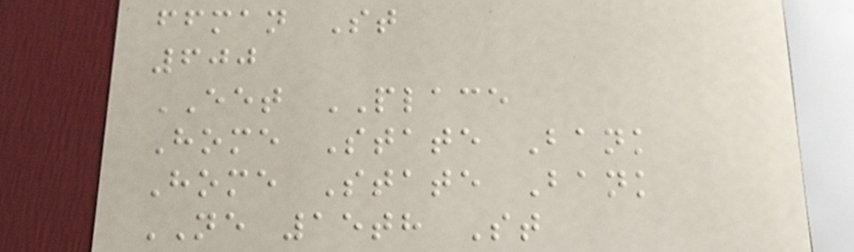ffman St
600
EET PLACE
Home State Bank
Home State Bank
NE 15th St
